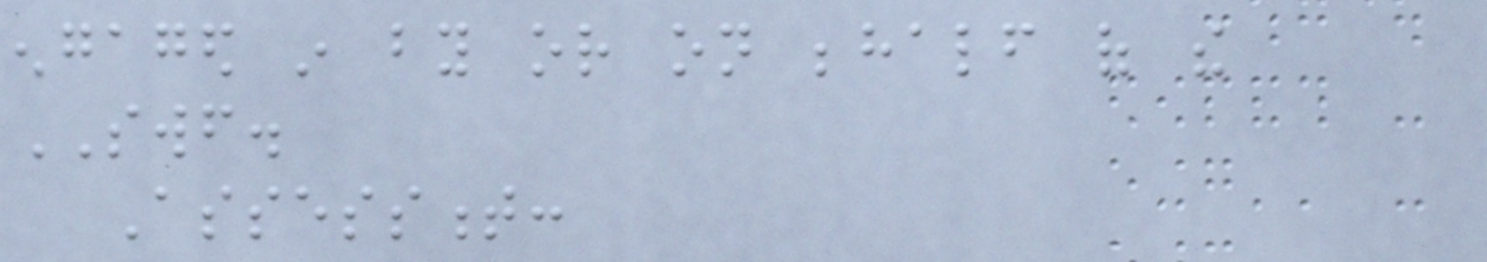engaged in by or on behalf of the
SWF.
Assessment:
